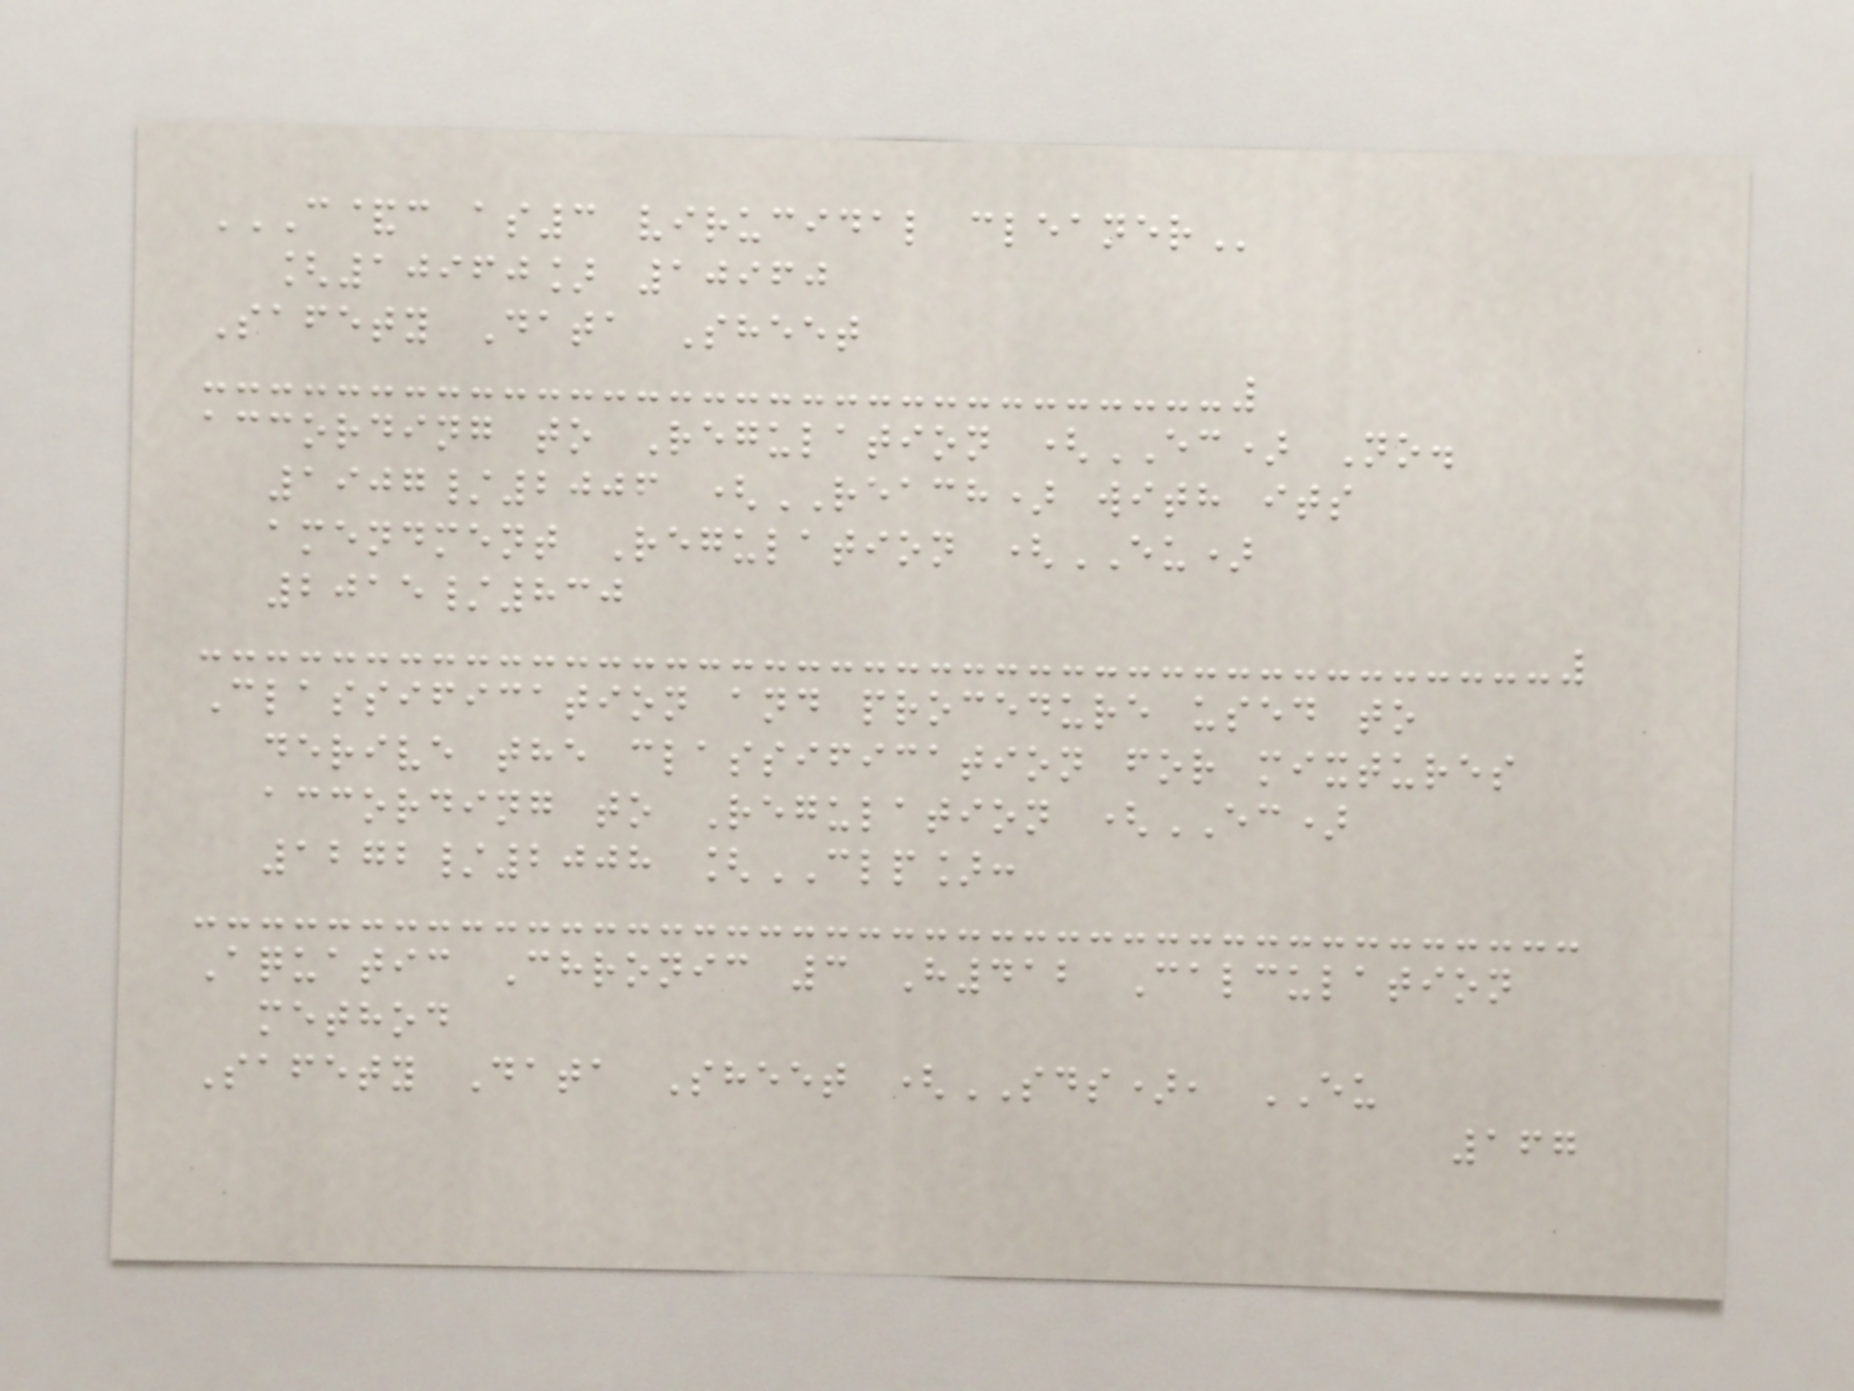C&C AS3 VIRUCIDAL CLEANER
[10960] 10960
Safety Data Sheet
according to Regulation (EC) No.
1907/2006 (REACH) with its
amendment Regulation (EU)
2015/830
Classification and procedure used to
derive the classification for mixtures
according to Regulation (EC)
1272/2008 [CLP]:
Aquatic Chronic 3 H412 Calculation
method
Safety Data Sheet (SDS), EU
167
